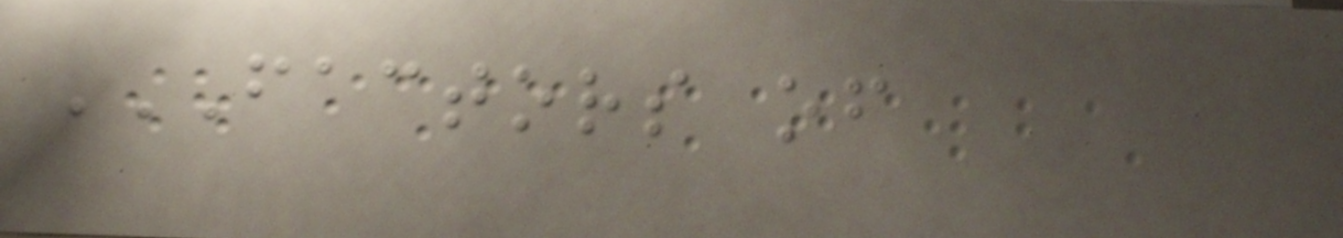FACTORS OF
